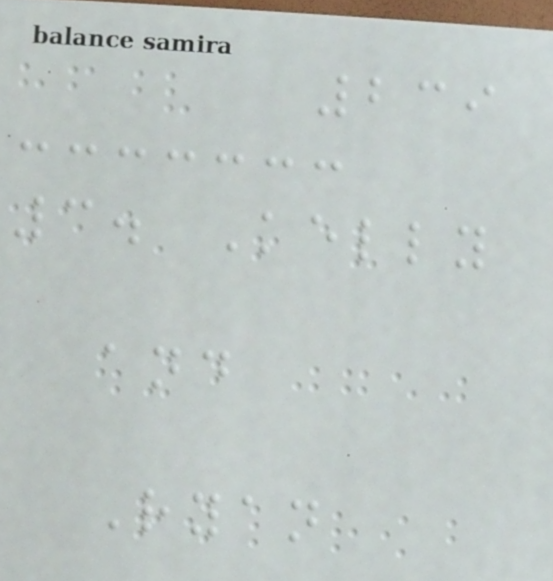239
3. Kelly
and
Ryan
